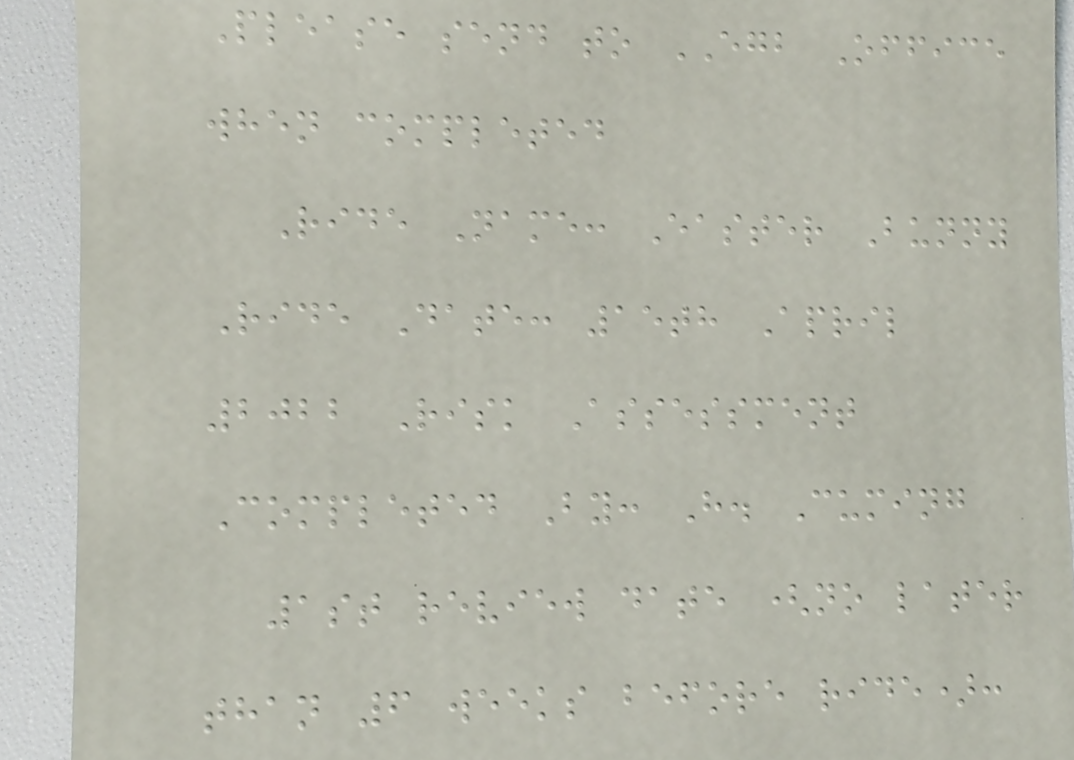Please send to EGB Office
when completed
Ride Name: Easter Bunny
Ride Date: 15th April
2022 Risk Assessment
Completed By: H. Cuming
1st review date (no later
than 6 weeks before ride):
